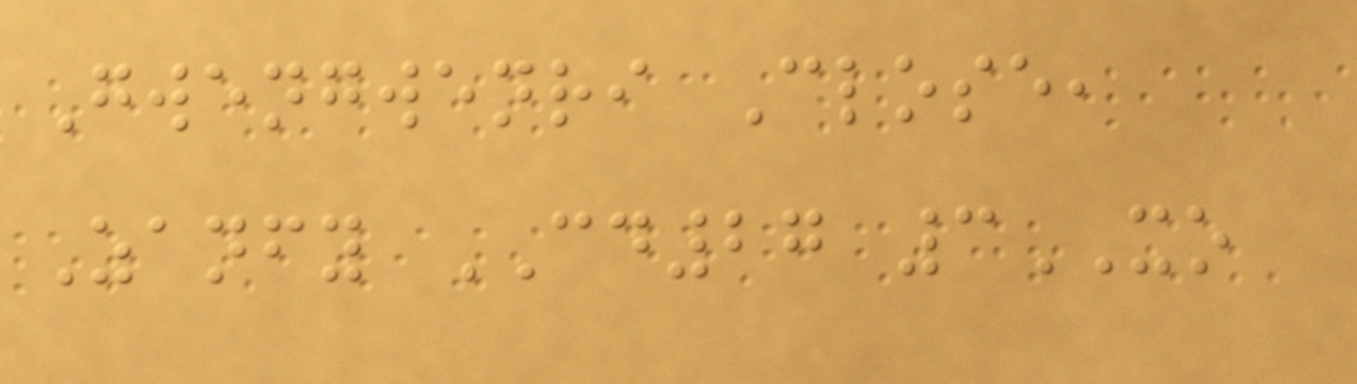Gwengwenri Close,
Zanfy CD27 3XO
